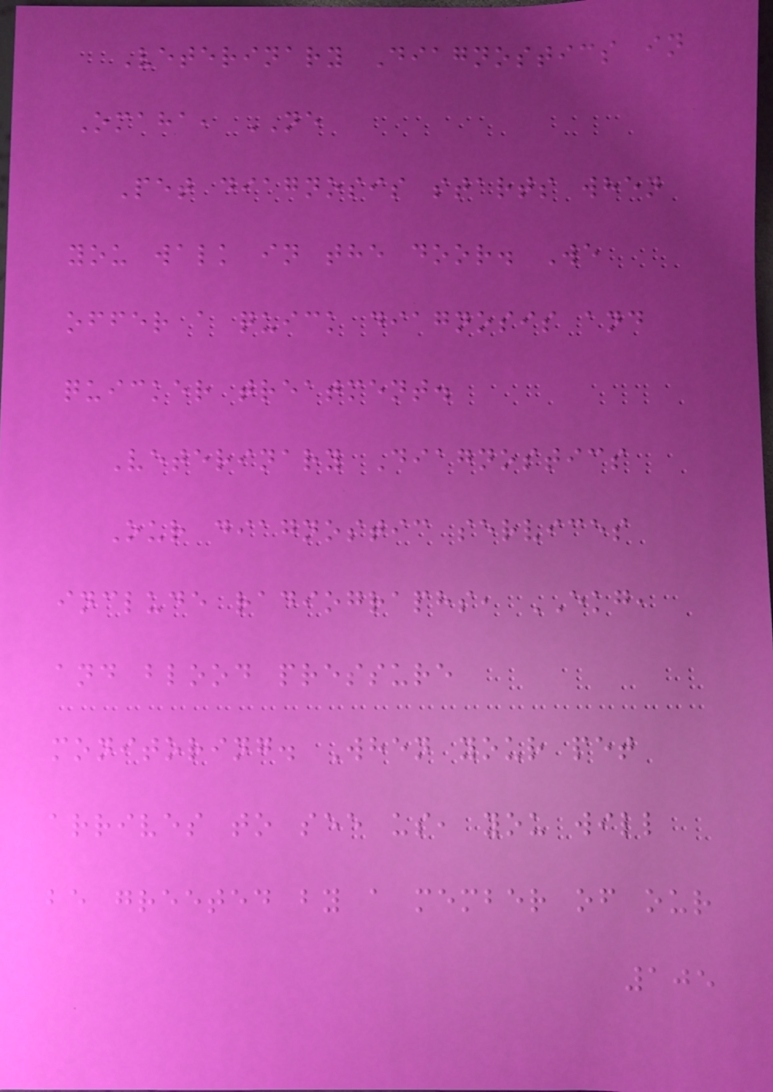Veterinary Diagnostics in
Omaha, NE
Pet diagnosis starts when
you walk in the door. We
offer a quick diagnosis and
quicker treatment.
Veterinary Diagnostics
Our diagnostic services
include radiographs, EKG,
and blood pressure
monitoring. When your pet
arrives to see us, you will
be greeted by a member of our
105
